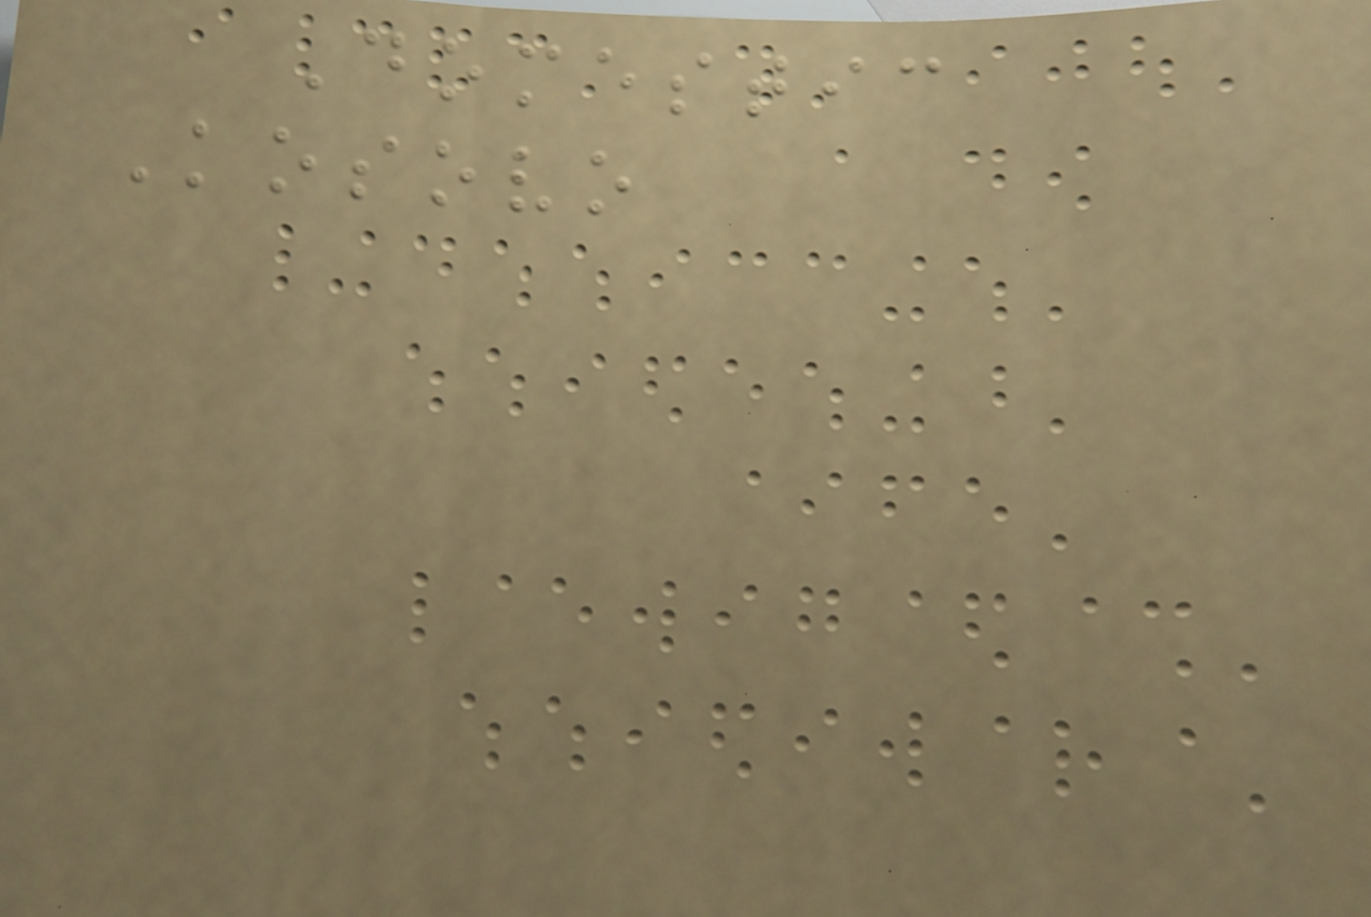Domestic
Kosovo
